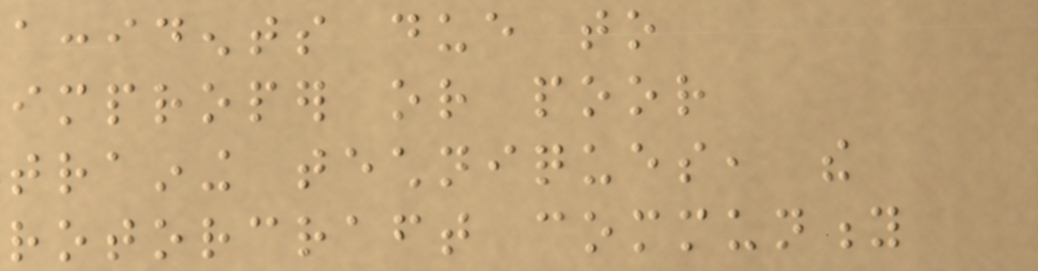accidents due to
improper or poor
training techniques, the
rotorcraft community
